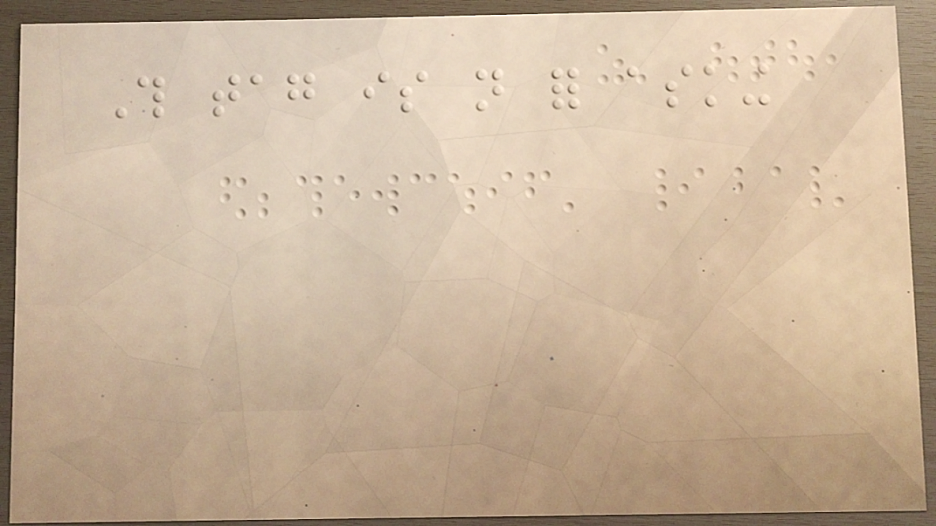This tag is not for asking
